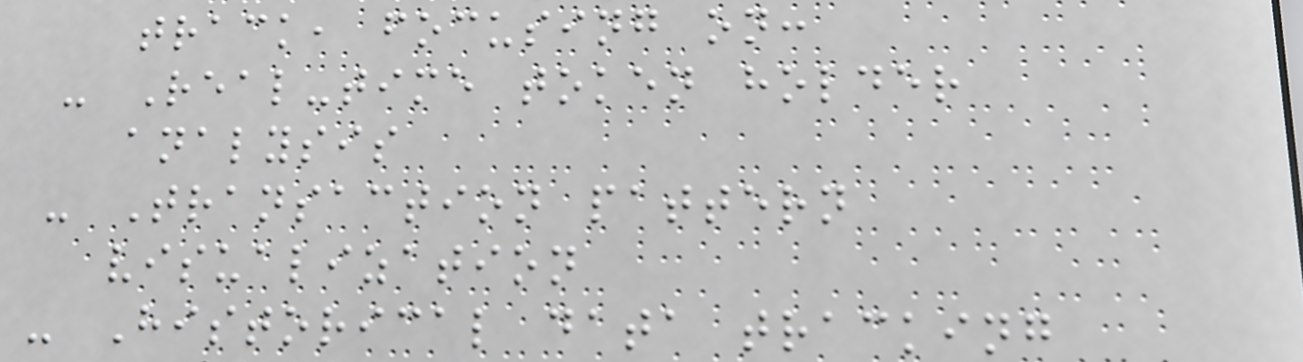track, focusing on:
- Real-time token holder
analysis
- Transaction pattern
visualization
- Historical data tracking
